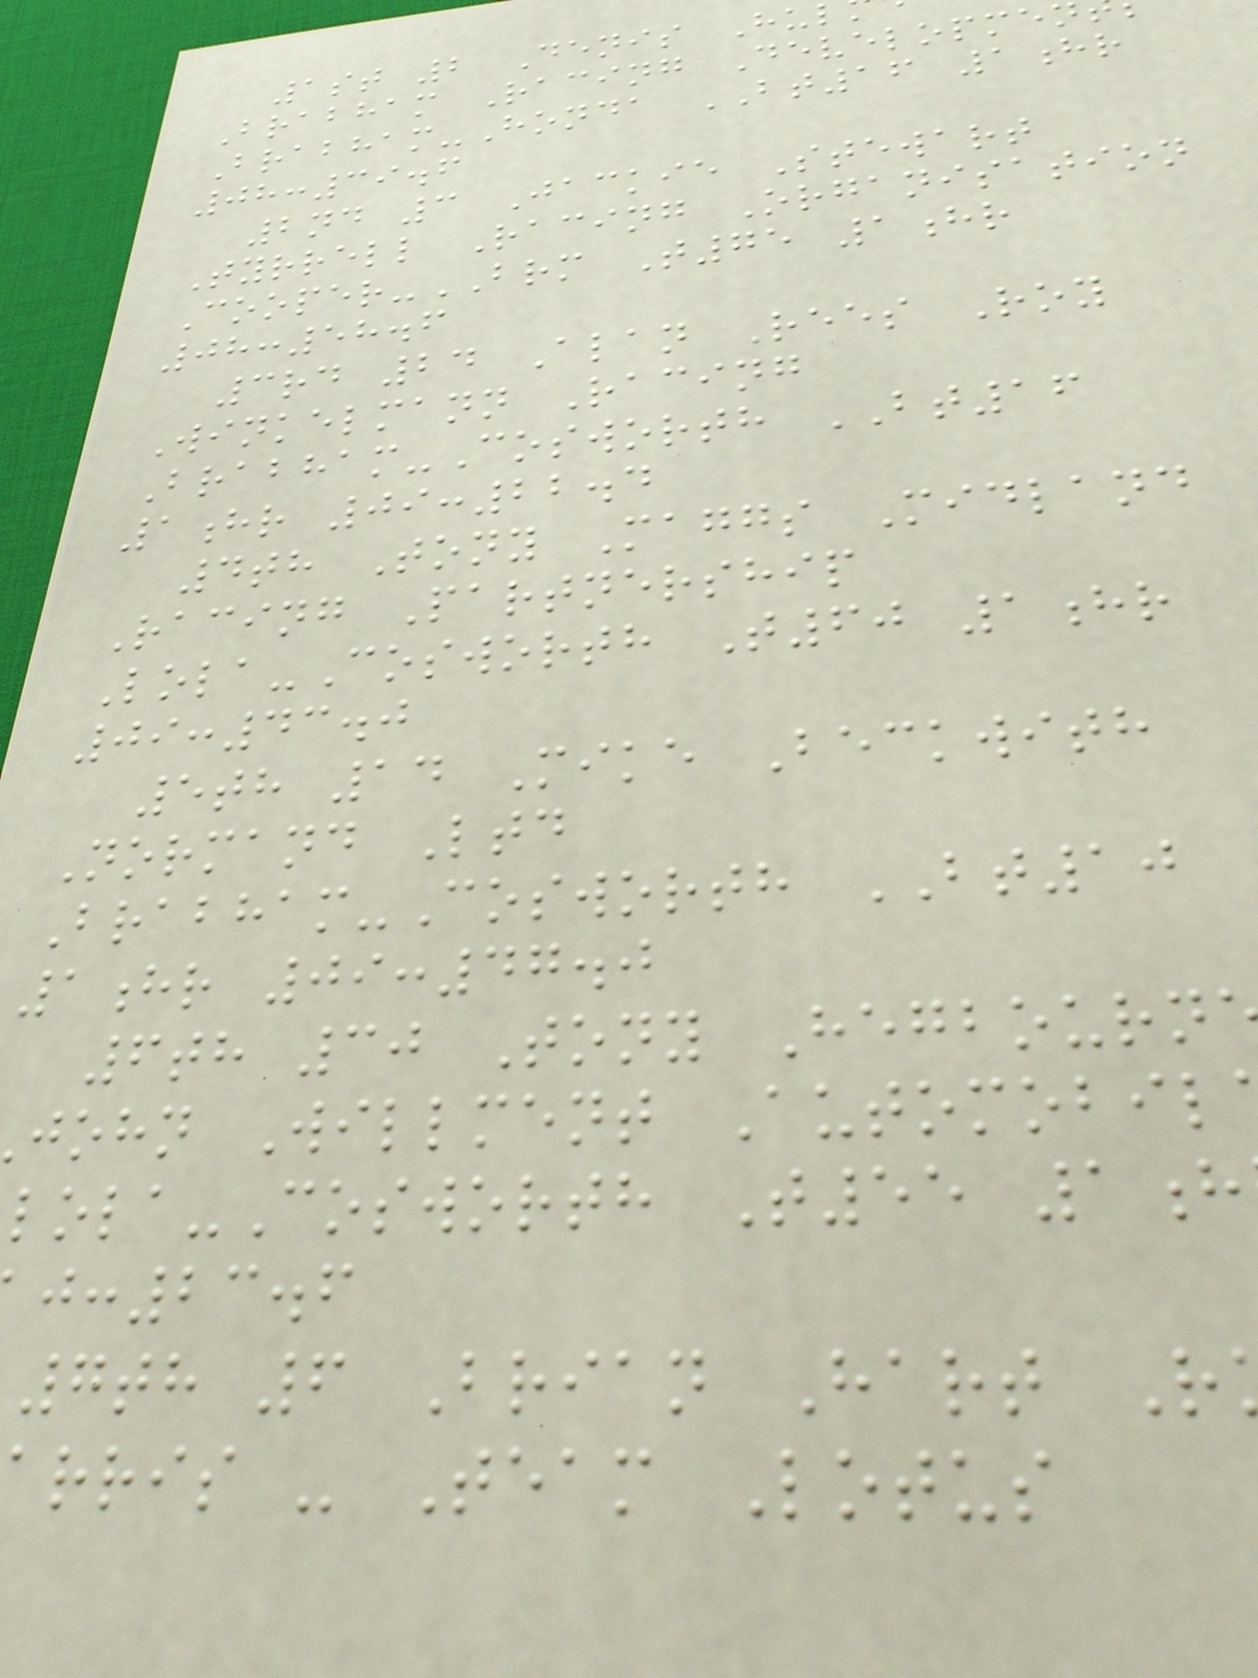1st 2 Denis Hu
Brabham Racing Developme
Brabham-Honda BT16 1hr
08:39.6
2nd 3 Jackie Stewart
Tyrrell Racing Organisation
Cooper-BRM T75 1hr
08:58.6
3rd 24 Alan Rees Roy
Winkelmann Racing
Brabham-Cosworth BT16
1hr 09:22.4
4th Tony Maggs Midland
Racing Partnership
Lola-Cosworth T60 1hr
09:43.0
5th 14 Mike Beckwith
Normand Ltd
Brabham-Cosworth BT10
1hr 09:47.0
6th 30 Tony Hegbourn
john Willment Automobil
ola-Cosworth T55 1h
:23.6
7th 6 Brian Hart R
rris - Team Lotus
